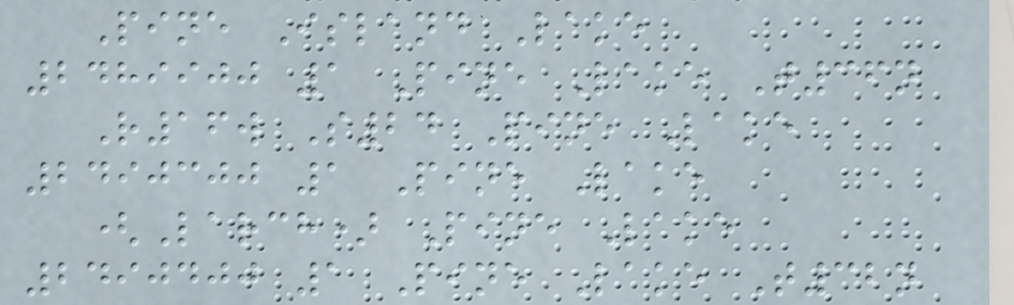Pine Island Lake
2489900 1 Pine Lake T36n
R16w S24 Pine Lake
2490300 1 Pine Lake
(Larch) Pine Lake
2490400 1 Pine Lake T32n
